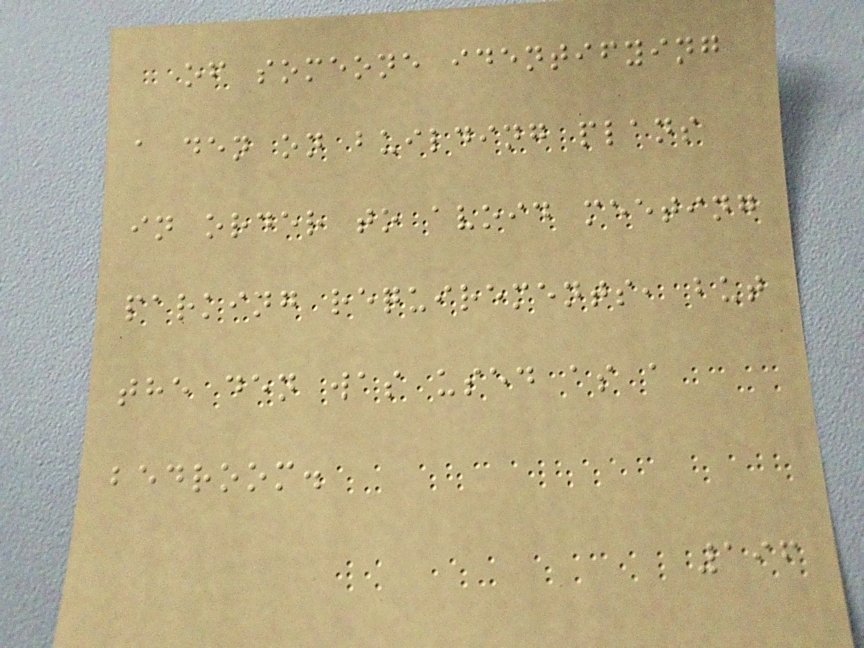of someone identifying
a den on building plans
in order to avoid meeting
parking requirements, but
the den was used as a
bedroom.
196
